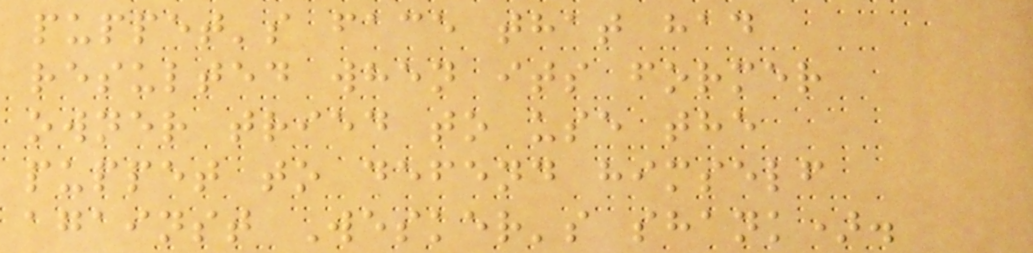puppet's face that had
resulted when its former
owner tried to use the
puppet to defend himself
against Wesker's shank).
